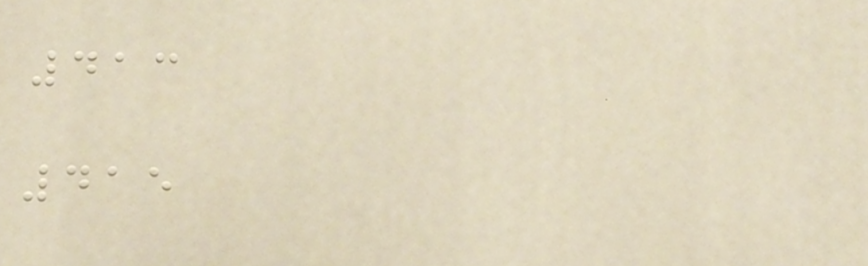413
415
